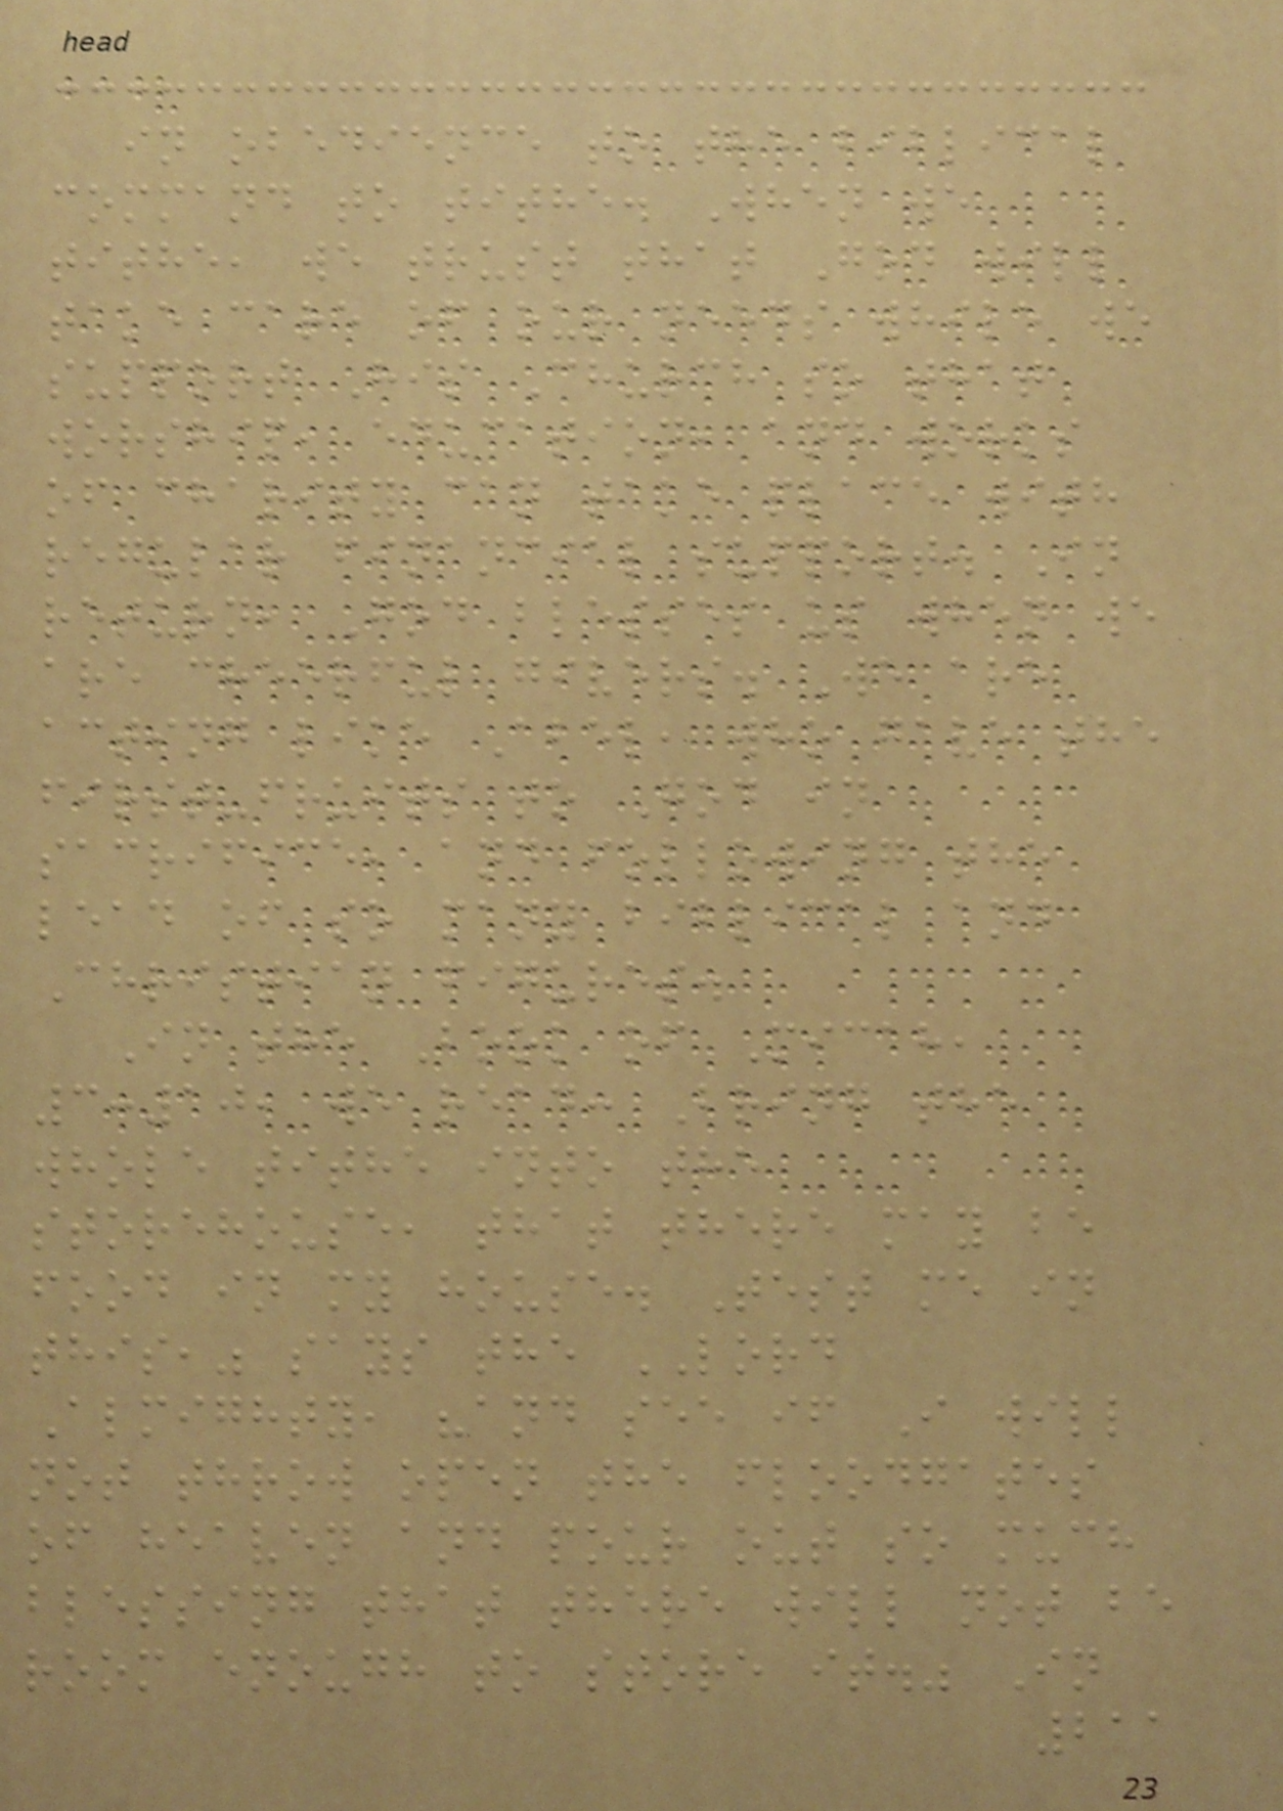in obedience to the biblical
command to tithe. When we
tithe, we trust that God will
take care of our needs while we
support His Church so that
worship, education, and works
of charity can take place with
regular financial support. In
return, God blesses us when we
are cheerful givers. We are
acting like Abel, who gave the
first-fruits to God in
sacrifice, and following the
lead of so many biblical and
Christian figures.
In the Book of Micah,
3:10, we read: Bring the
whole tithe into the
storehouse, that there may be
food in my house. Test me in
this," says the LORD
Almighty, "and see if I will
not throw open the floodgates
of heaven and pour out so much
blessing that there will not be
room enough to store it." In
211
